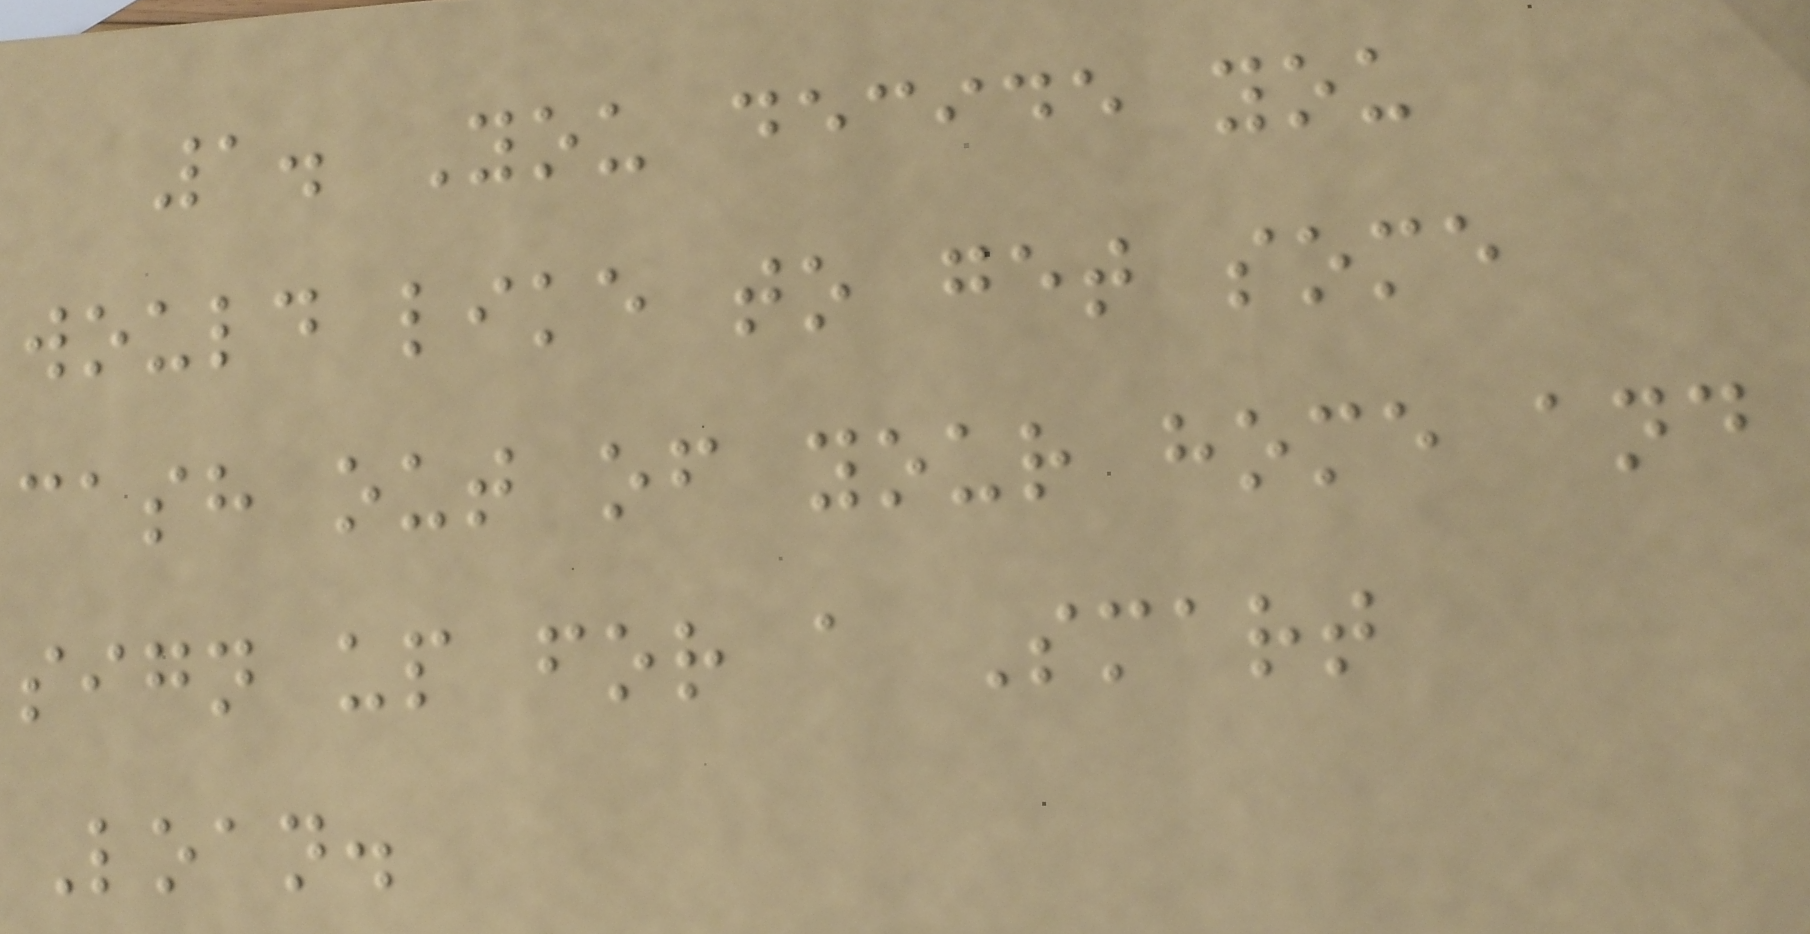1. You decide you
would like to get some
cash out of your home and
sign up for a Smart
Loan.
